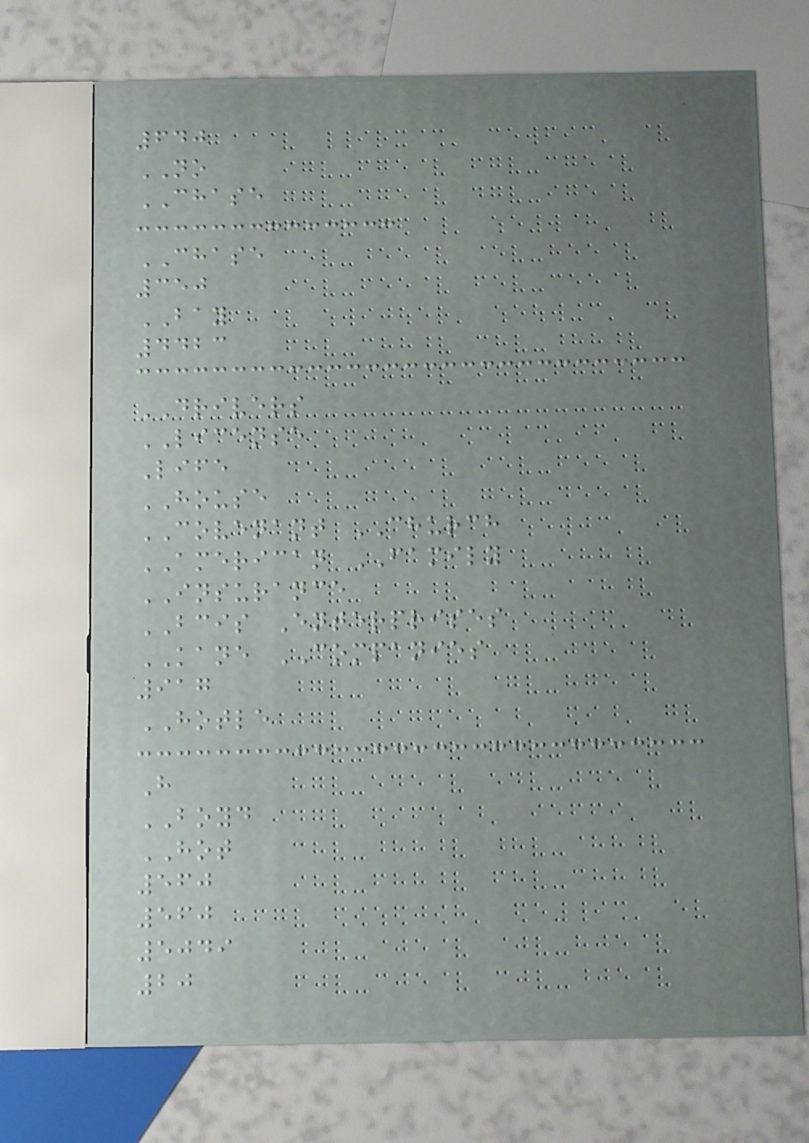640
NO
CHASE
CHASE
350
BAY
4423
DRIVERS
LICENSE
Life
HOUSE
COVENANT CHURCH
AMERICAN FAMILY
INSURANCE
BCIS Enterprises
KANE COMPANIES
917
HOTLE
H
BOYD
HOT
560
560
5049
20
